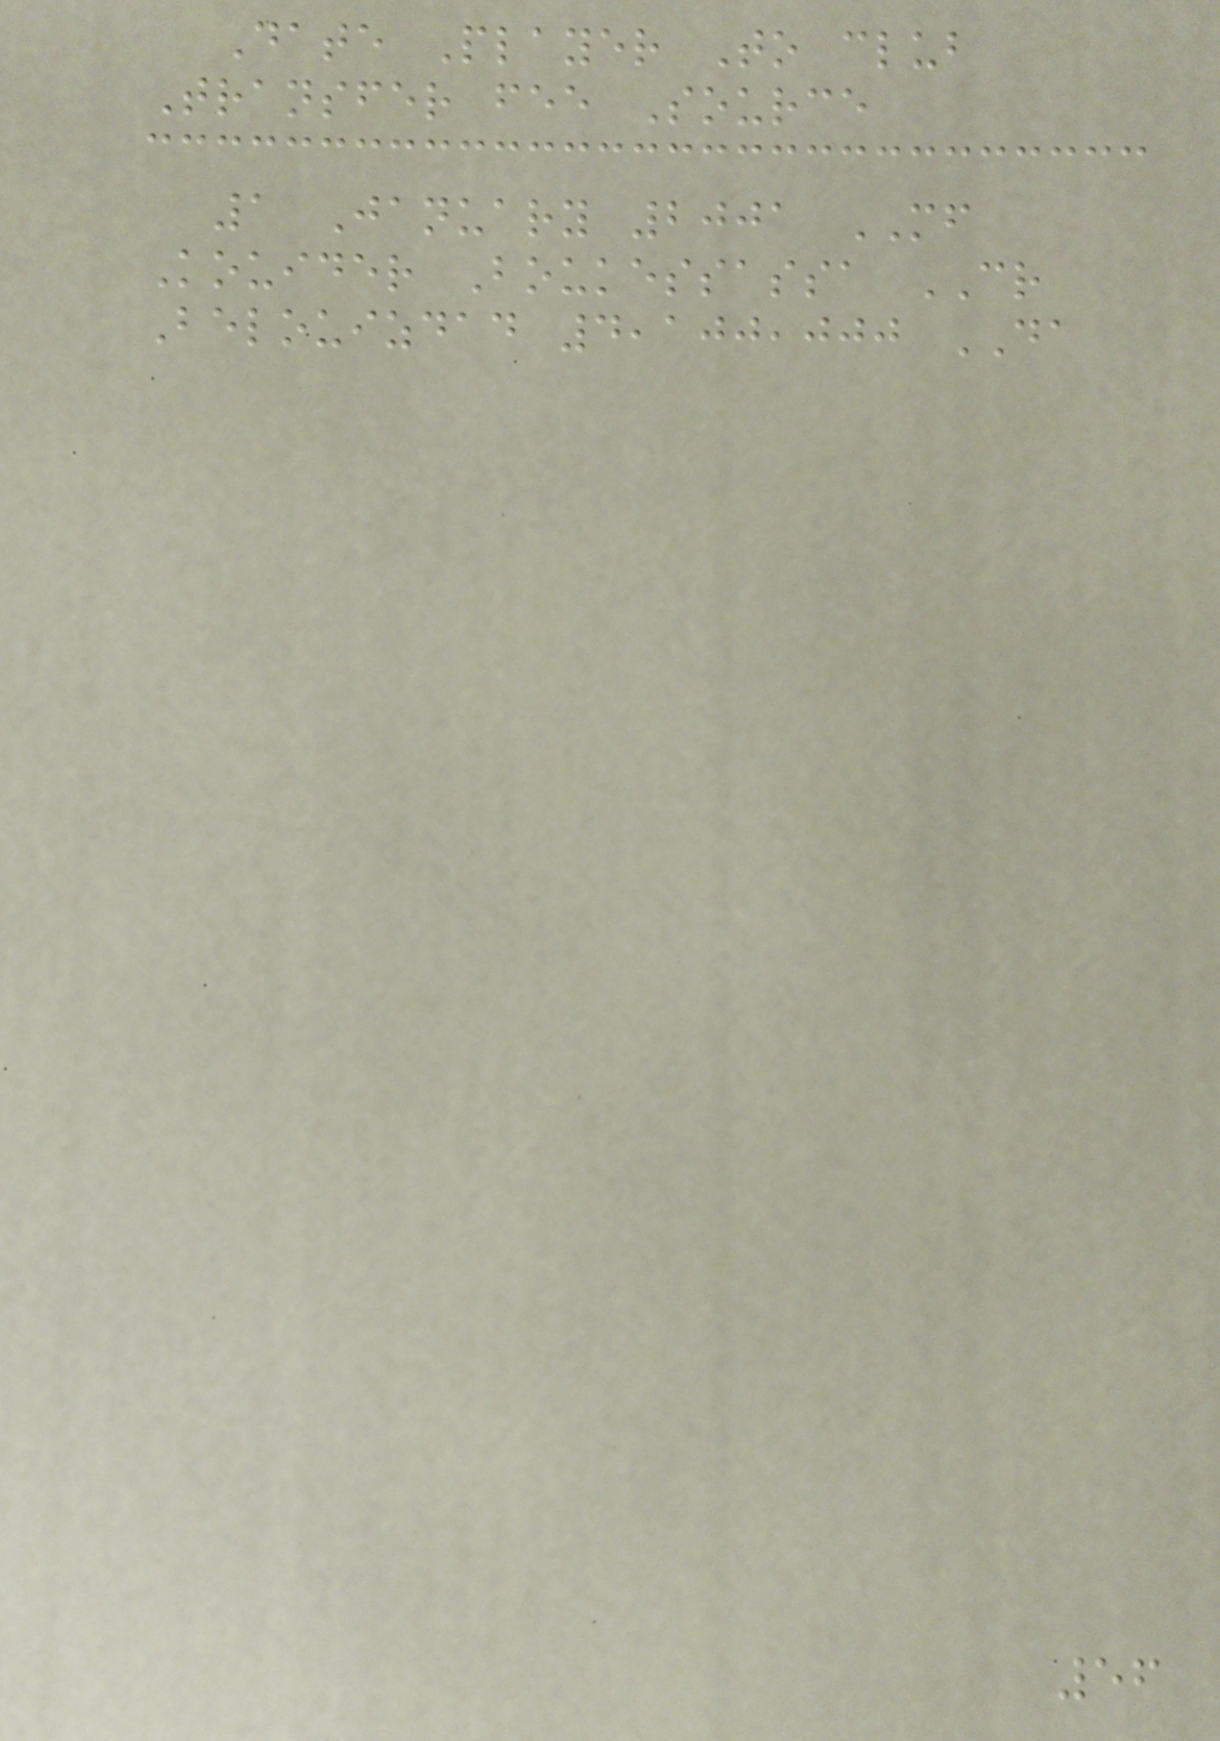Date Player To club
Transfer fee Source
1 January 2001 MF
Kouider Boukessassa CR
Belouizdad 4,100,000 DA
56
